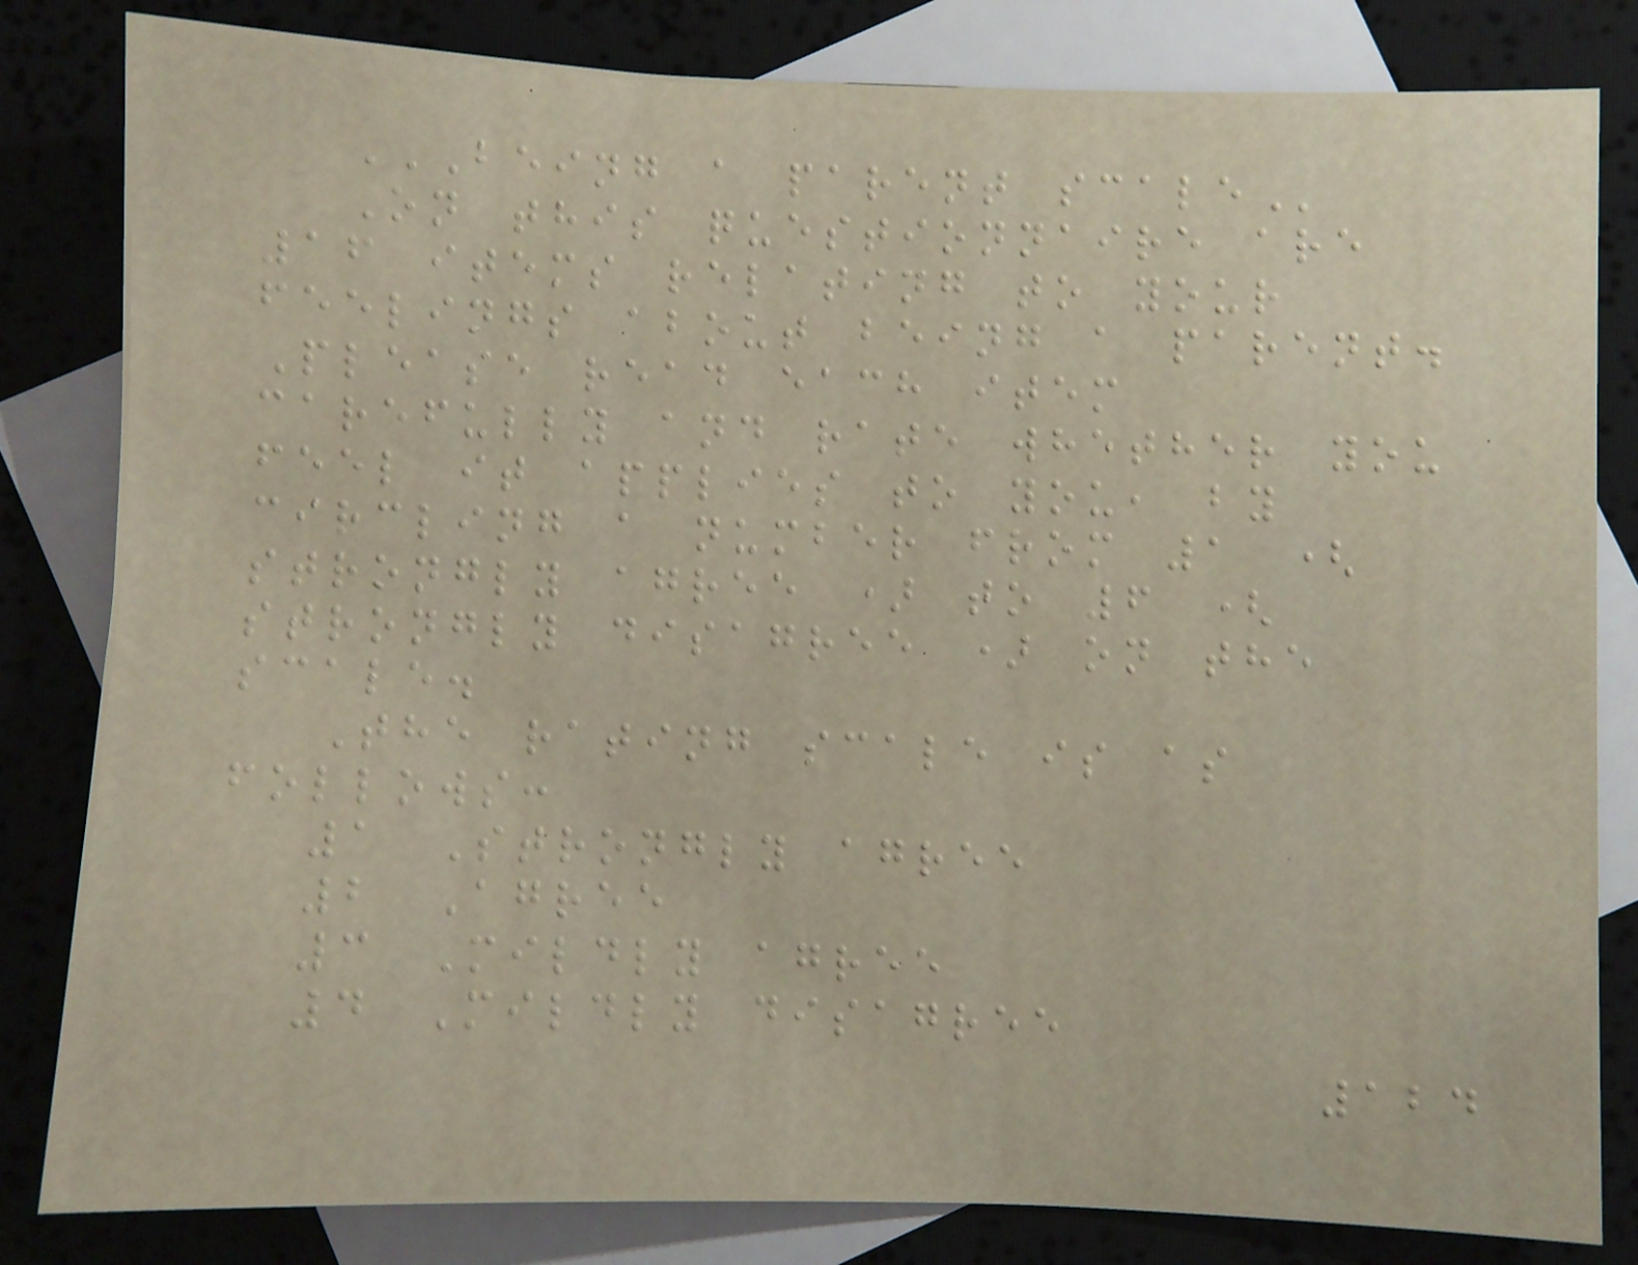BEING A PARENT SCALE
On this questionnaire are
16 items relating to your
feelings about being a parent.
Please read each item
carefully and rate whether you
feel it applies to you, by
circling a number from 1 (
strongly agree ) to 6 (
strongly disagree ) on the
scale.
The rating scale is as
follows:
1 Strongly agree
2 Agree
3 Mildly agree
4 Mildly disagree
124
